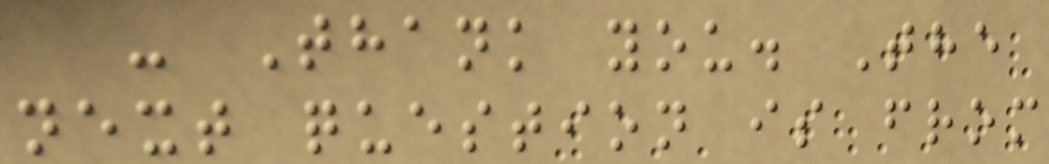- Thank you. The
next question is from
